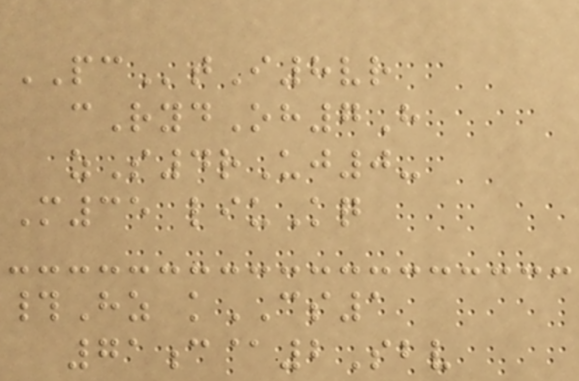PCtI8vr
cRydOh7H
zS4rUj0-
M35 liuKq
#Hz kCS1
71c@2Sbv
